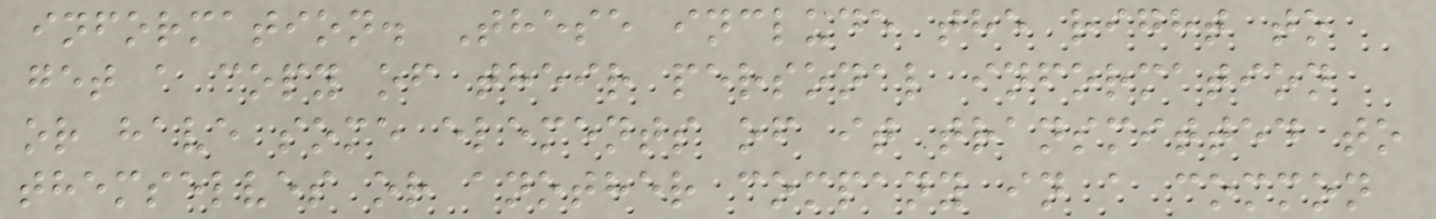information. These include the right to
get a copy of their personal information
or have some elements of it transmitted to
themselves or another company in a common
